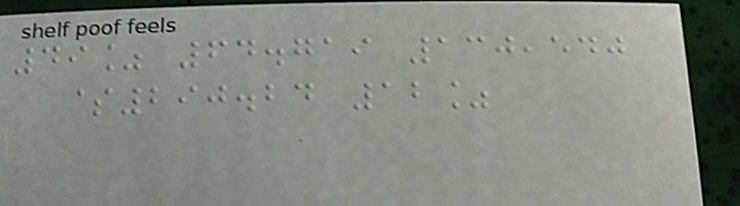49% 64.719 130,540
$290.24 12%
